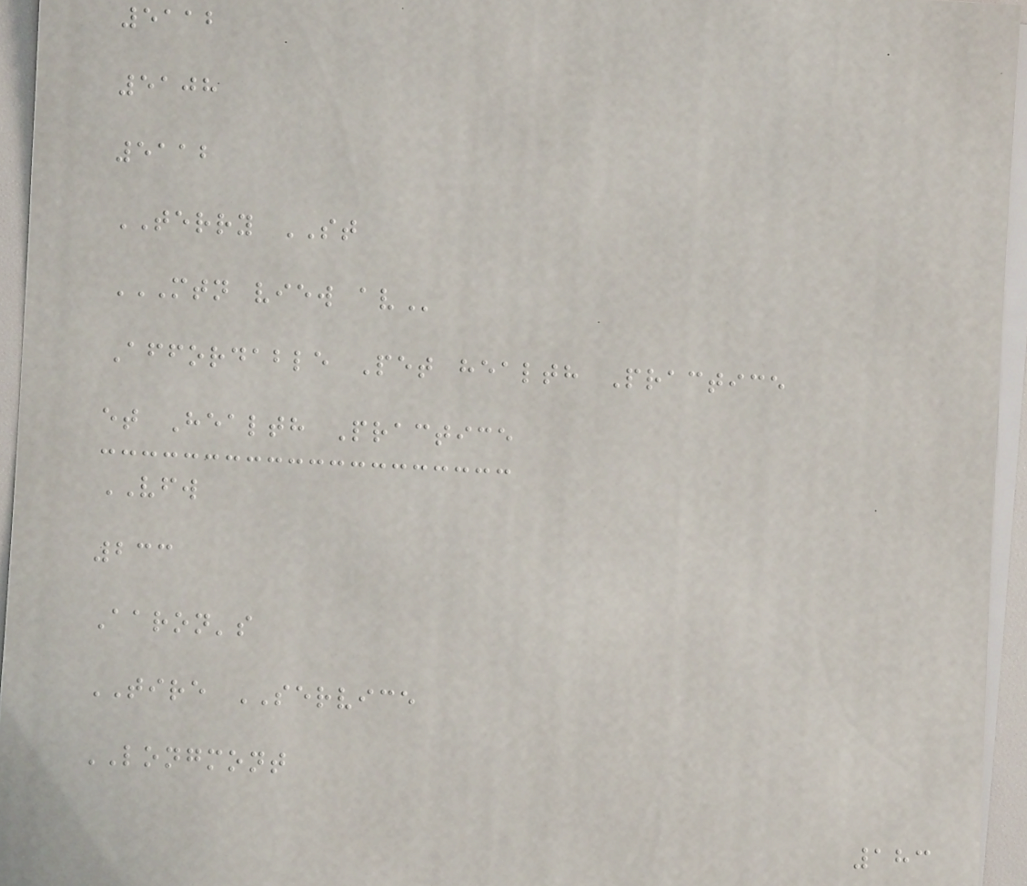5112
5108
5112
TERRY ST
MTN VIEW AV
Affordable Pet health Practice
et Health Practice
VFW
233
Aaron's
TIRE SERVICE
LONGMONT
183
